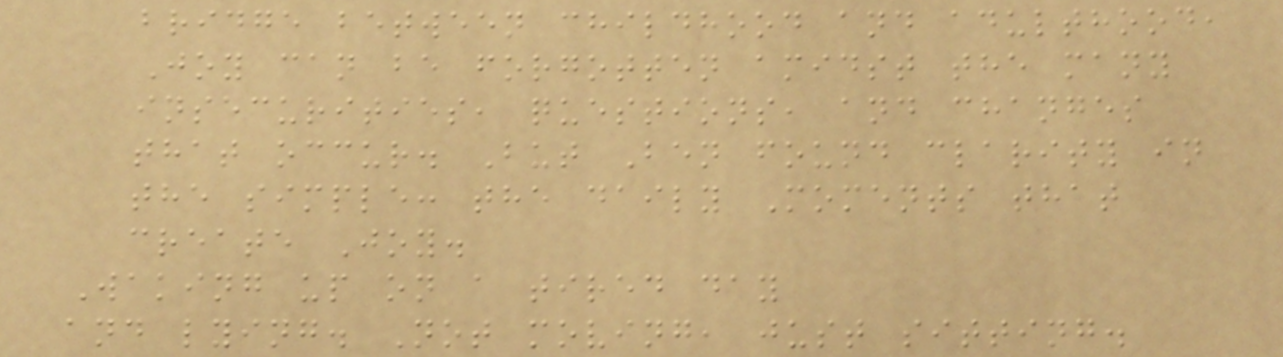bridge between childhood and adulthood,
Joy can be forgotten amidst the many
insecurities, questions, and changes
that occur. But Ben found clarity in
the simple: the daily Moments that
create Joy.
Waking up on a tired day
and lying. Not moving, just sitting.
